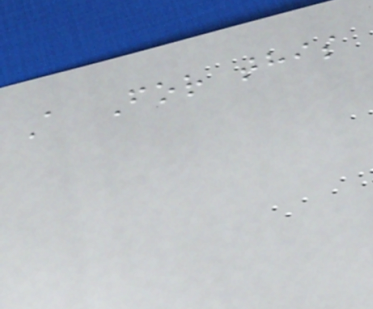A For this
